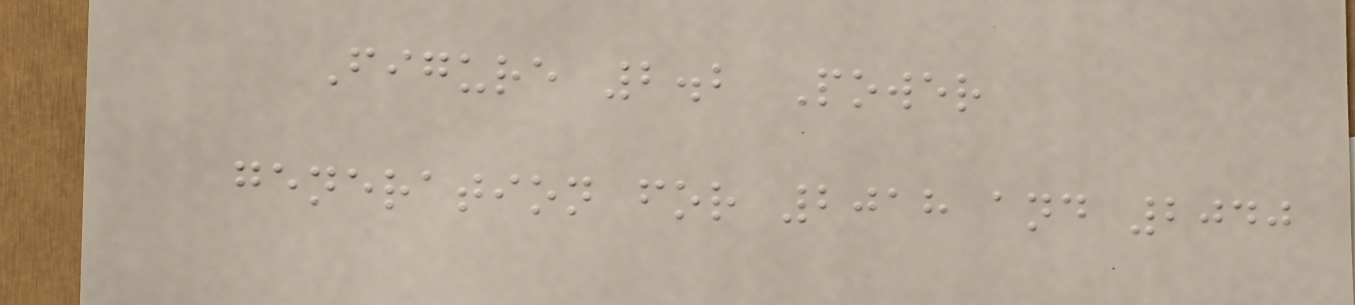Figure 2.2 Power
generation for 2018 and 2040
